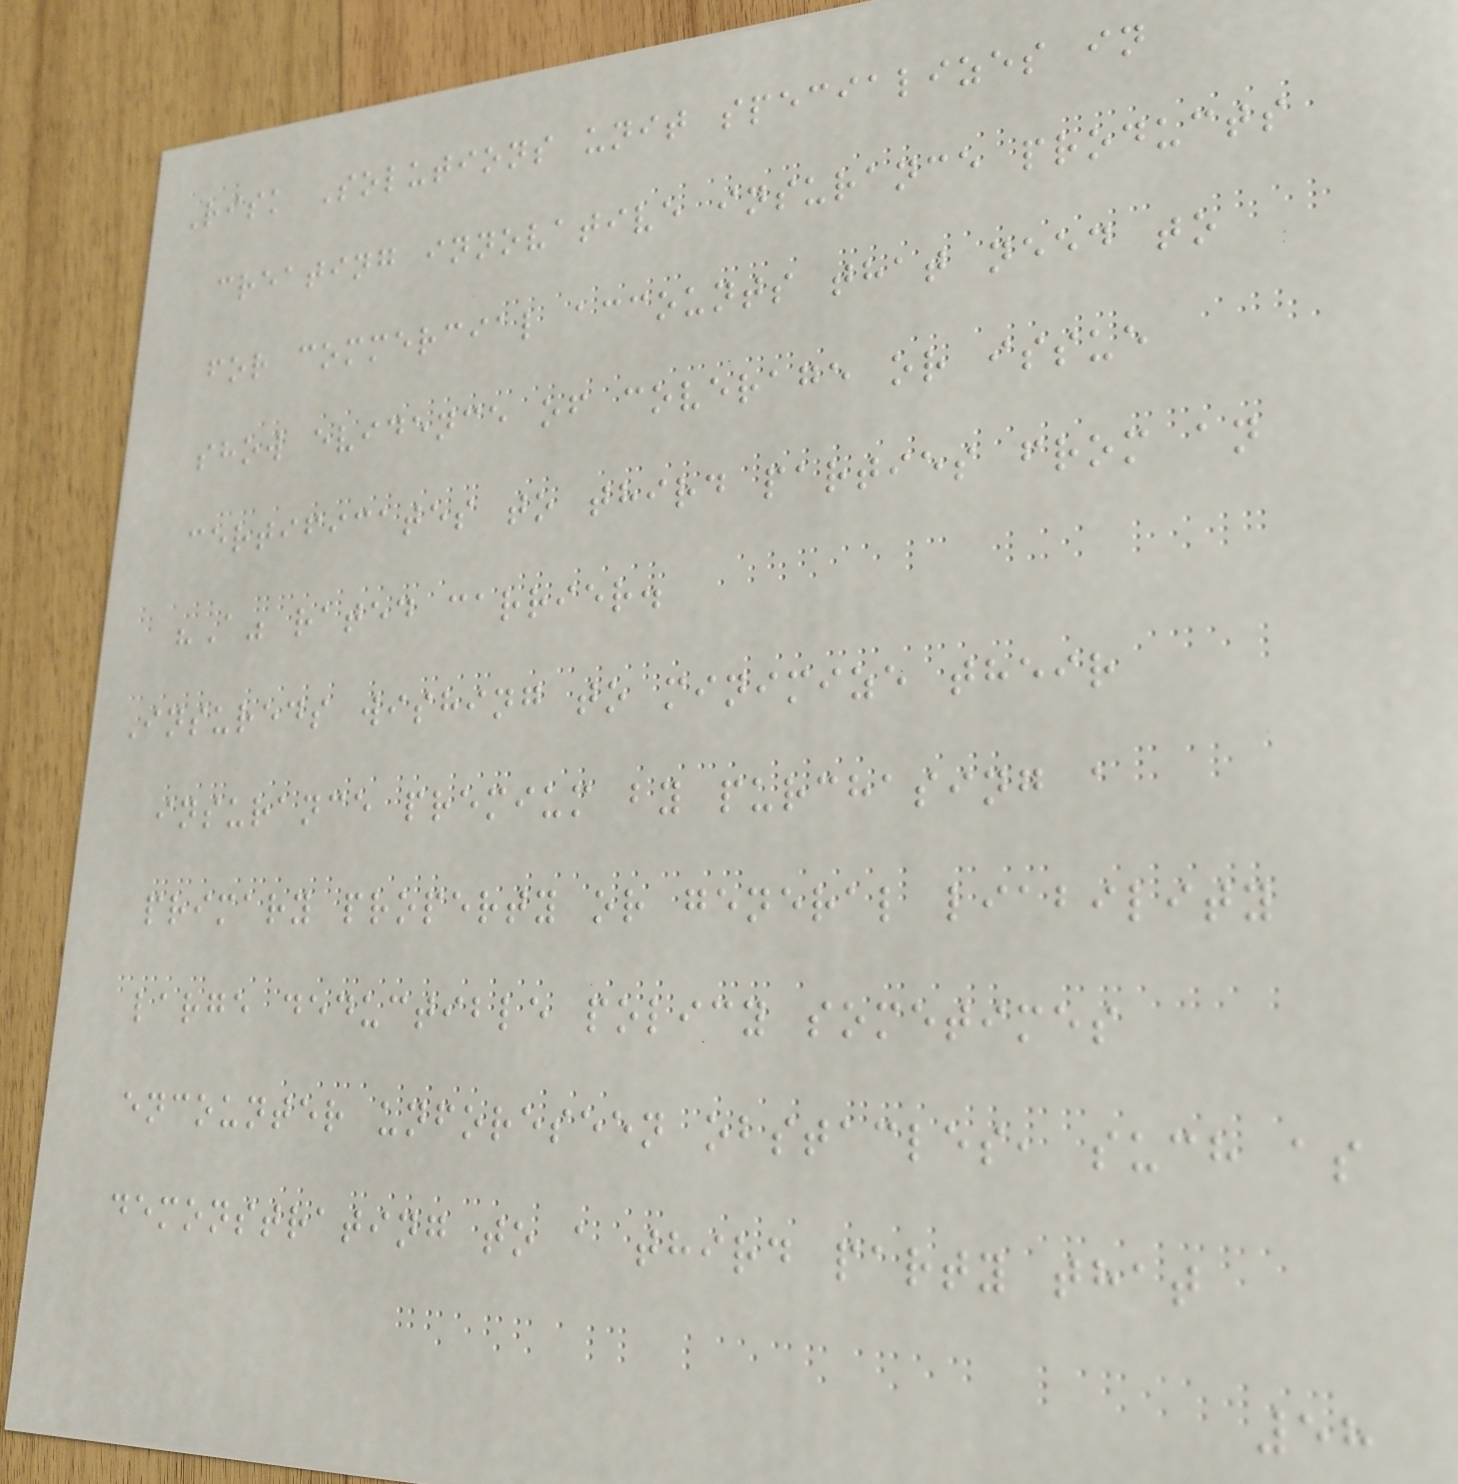Risk Solutions unit specializes in
creating innovative insurance products
for commercial accounts that need to
show evidence of coverage or issue
certificates to third parties from an
"A" rated carrier.
Insureds wishing to minimize their
insurance premium by purchasing a
primary property or general liability
large deductible policy sometimes
encounter unforeseen obstacles, such as
demonstrating to a third party that
58
